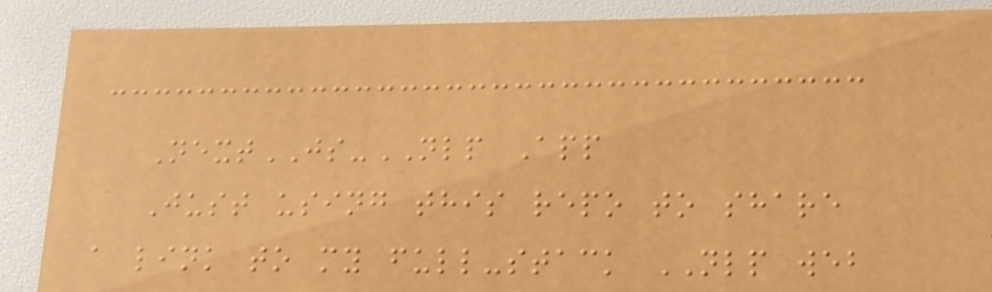NextJS-NLP App
Just using this repo to share
a link to my full-stack NLP web
